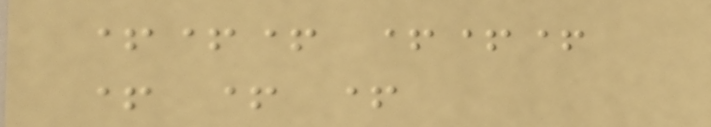+++ +++
+ + +
